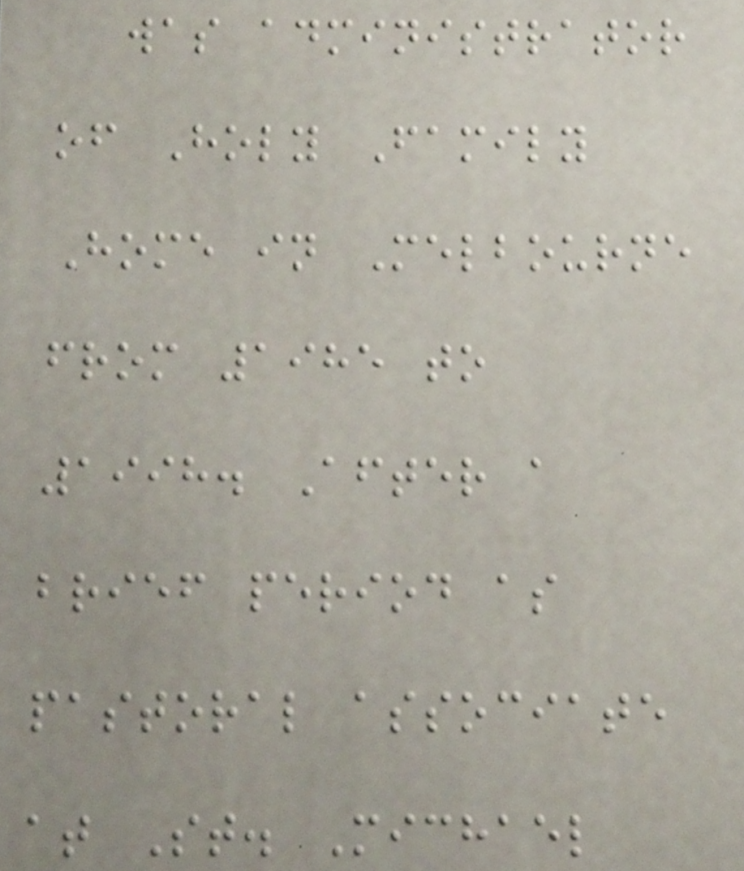was administrator
of Holy Family
Home in Melbourne
from 1985 to
1998. After a
brief period as
pastoral associate
at St. Michael
